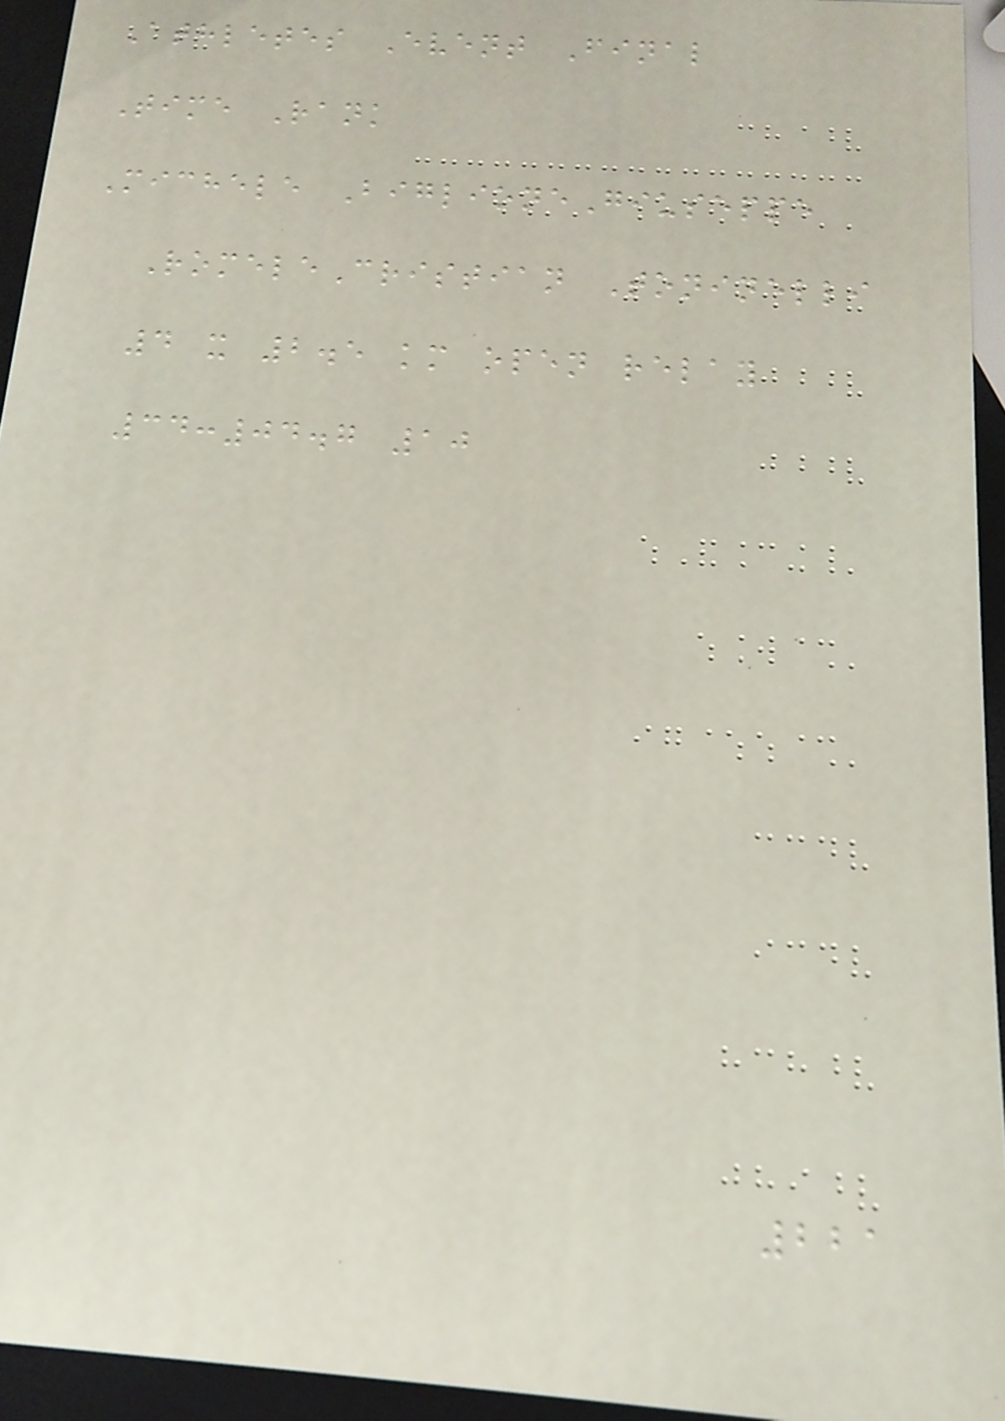Athletes Event Final
Time Rank
Michele BiglioneGiuseppe
RomeleCristian Toninelli
4 x 2.5 km open relay
34:04.7 10
221
